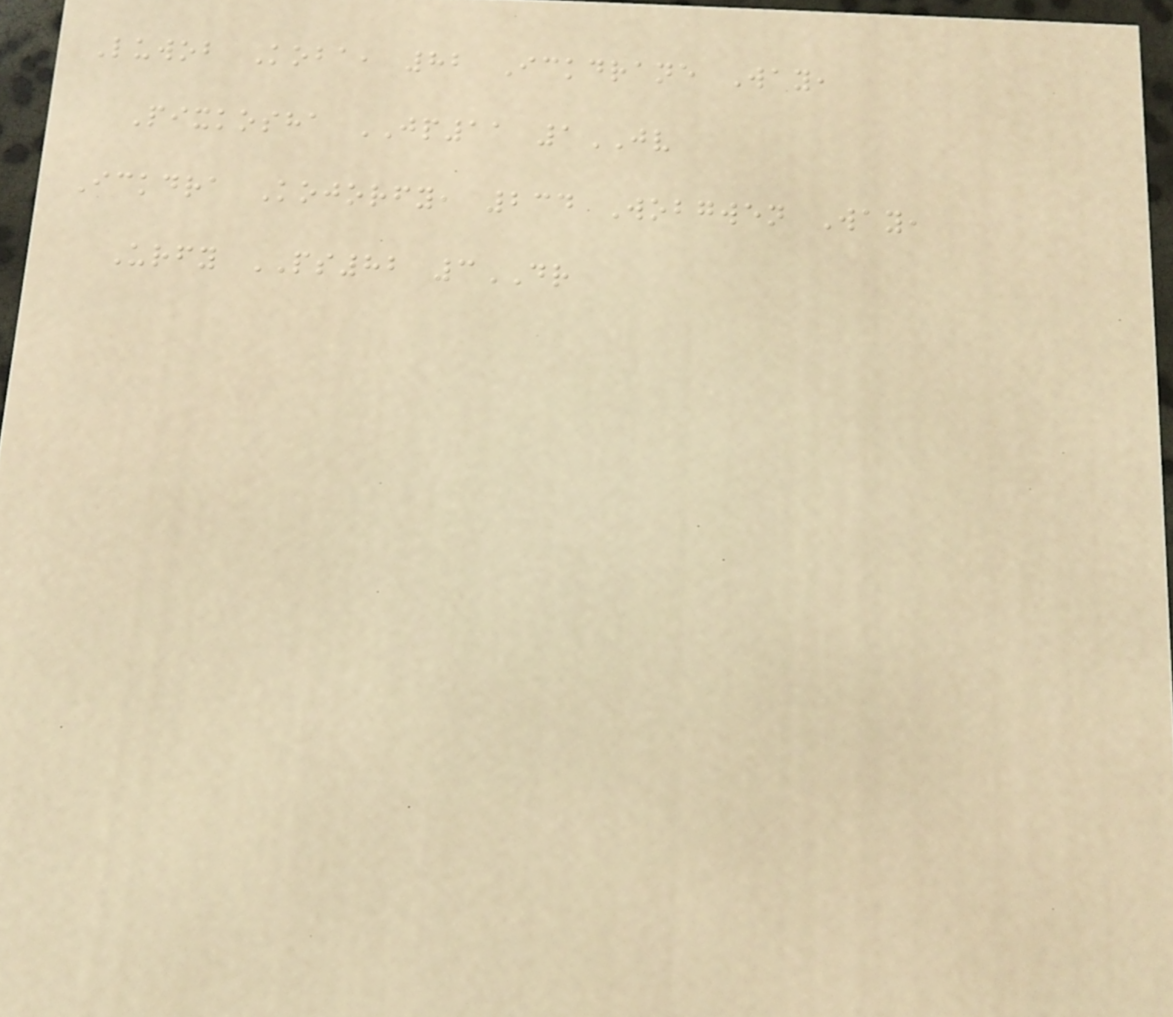Luwob Koba, 82 Ickdrane Way,
Pixkosha JP11 1JV
Ickdra Kojorfy, 234 Wobgwen Way,
Urfy PS82 3DR
